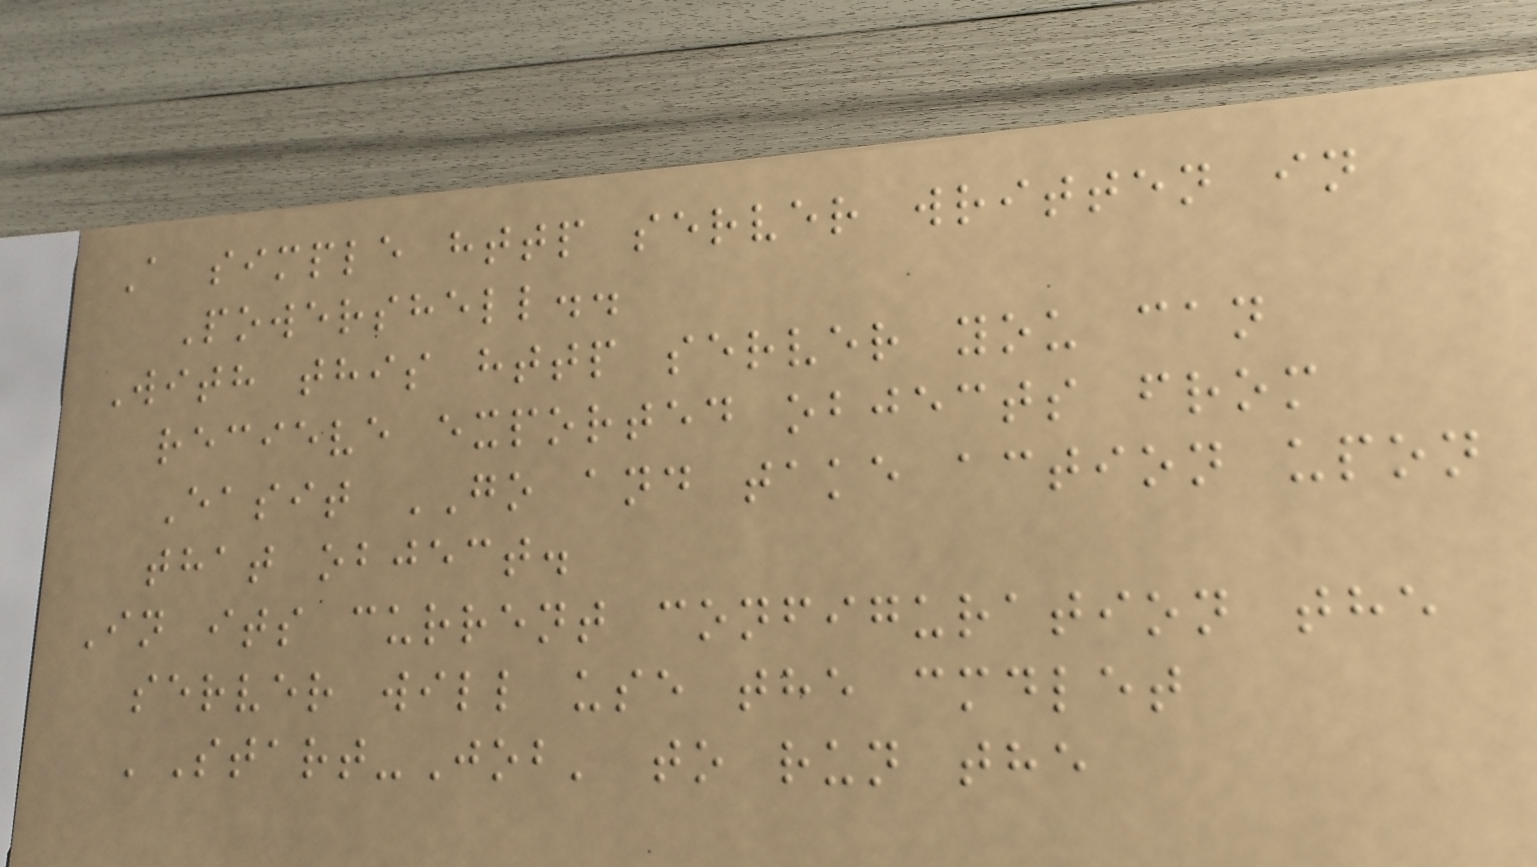A simple http server written in
Powershell..
With this http server you can
recieve exported objects from
Easit GO and take action upon
that object.
In its current configuration the
server will use the cmdlet
'Start-Job' to run the
